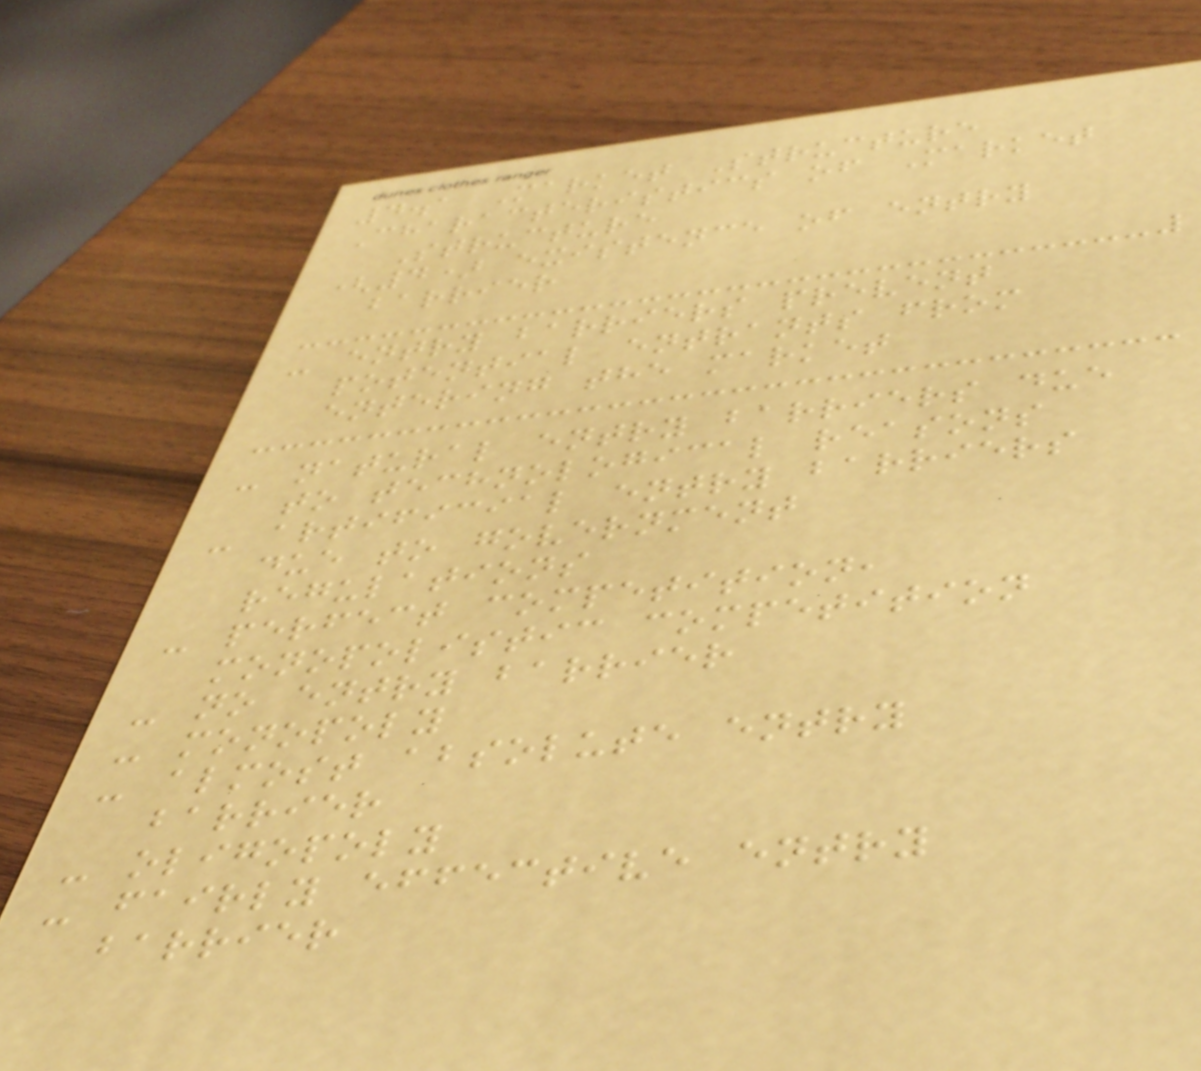4.1 Market Structure
Characteristics of Market
Structure
(4) existence of entry
barrier
- entry barriers prevent
potential entrants from
entering the market
- natural entry barriers due
to technological reasons
- artificial entry barriers
due to government
regulations
- perfect competition,
monopolistic competition
- no entry barrier
- monopoly
- almost absolute entry
barrier
- oligopoly
- fairly effective entry
barrier
